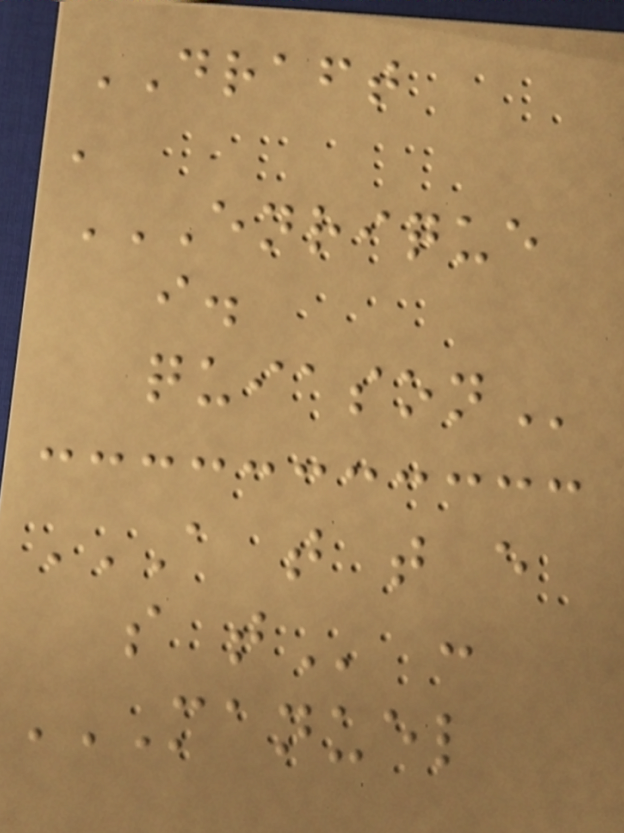DRAFT
'
ENRIQUE
I.
QUIASON
A T T E
S T :
MANUEL
